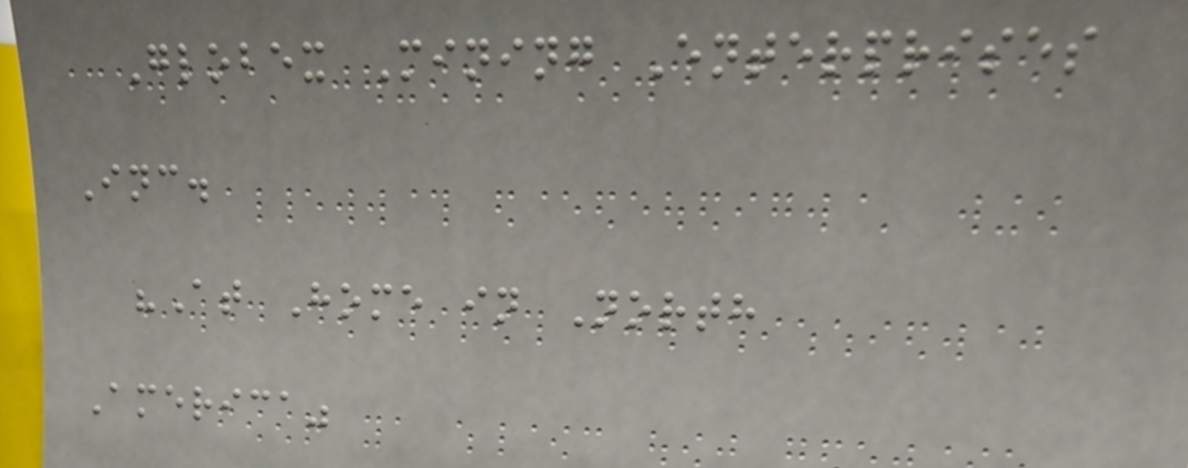Globex Mining Enterprises
Inc.
"At Home in North
America"
